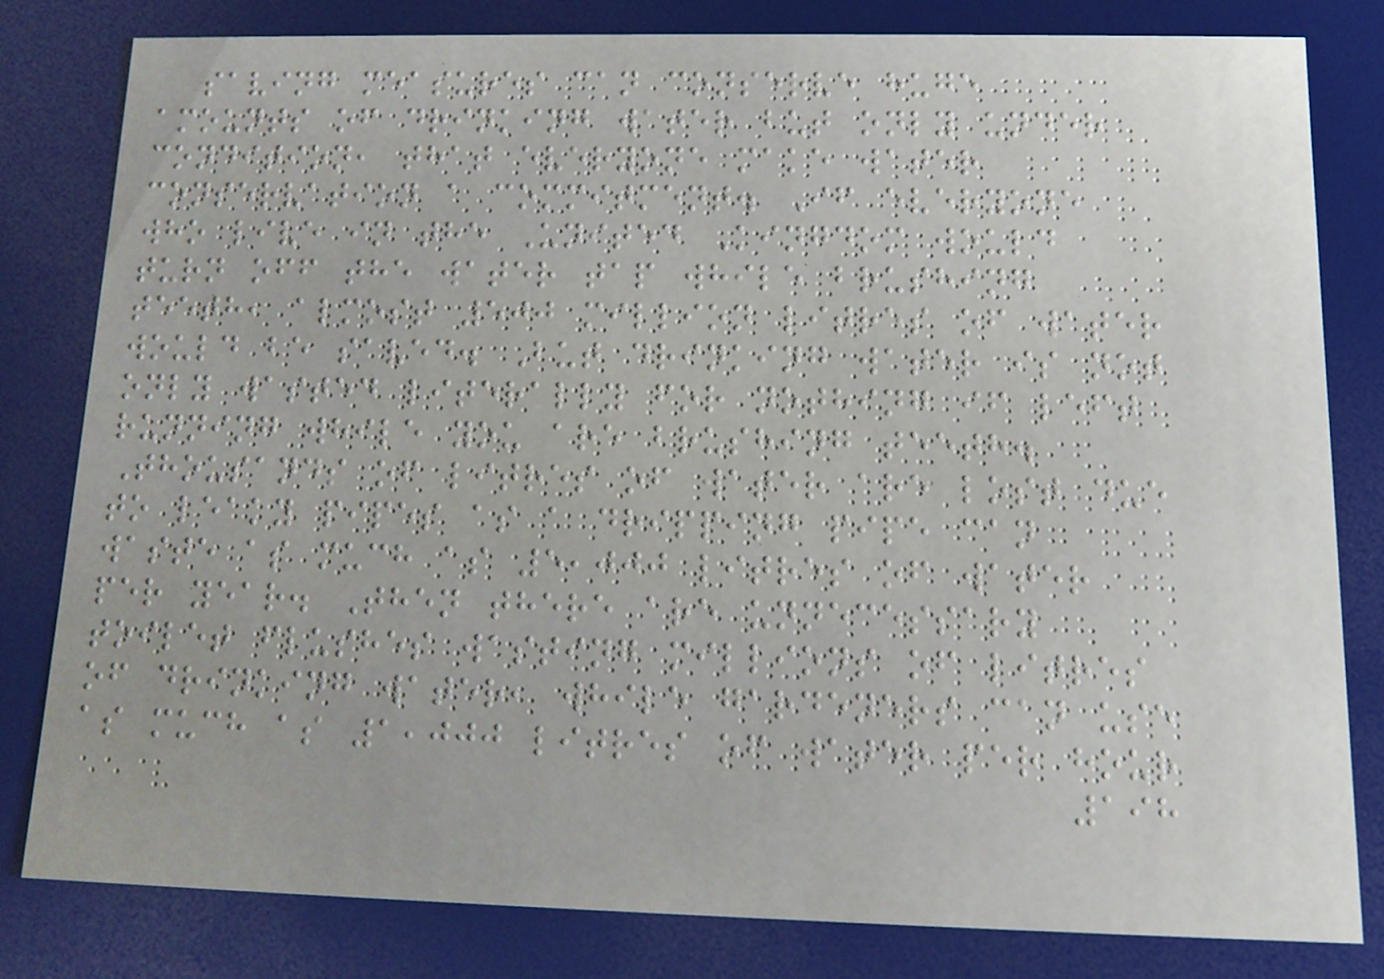saving measures can conserve huge
amounts of drinking water but only under
condition, that everyone make water
conservation a commitment. If everyone
who live in the United Kingdom would
turn off the water tap while brushing
teeth, almost 500 million litres of water
would be saved. But drinking water is not
only wasted literally for nothing if left
running while you are brushing teeth.
Thousands of litres of water are lost due
to leaky pipes as a dripping pipe can
waste as much as 5,000 litres of water
per year. Then there are unnecessary
toilet flushes wasting millions of litres
of drinking water, while gardeners can use
as much as 1,000 litres of water per hour
198
